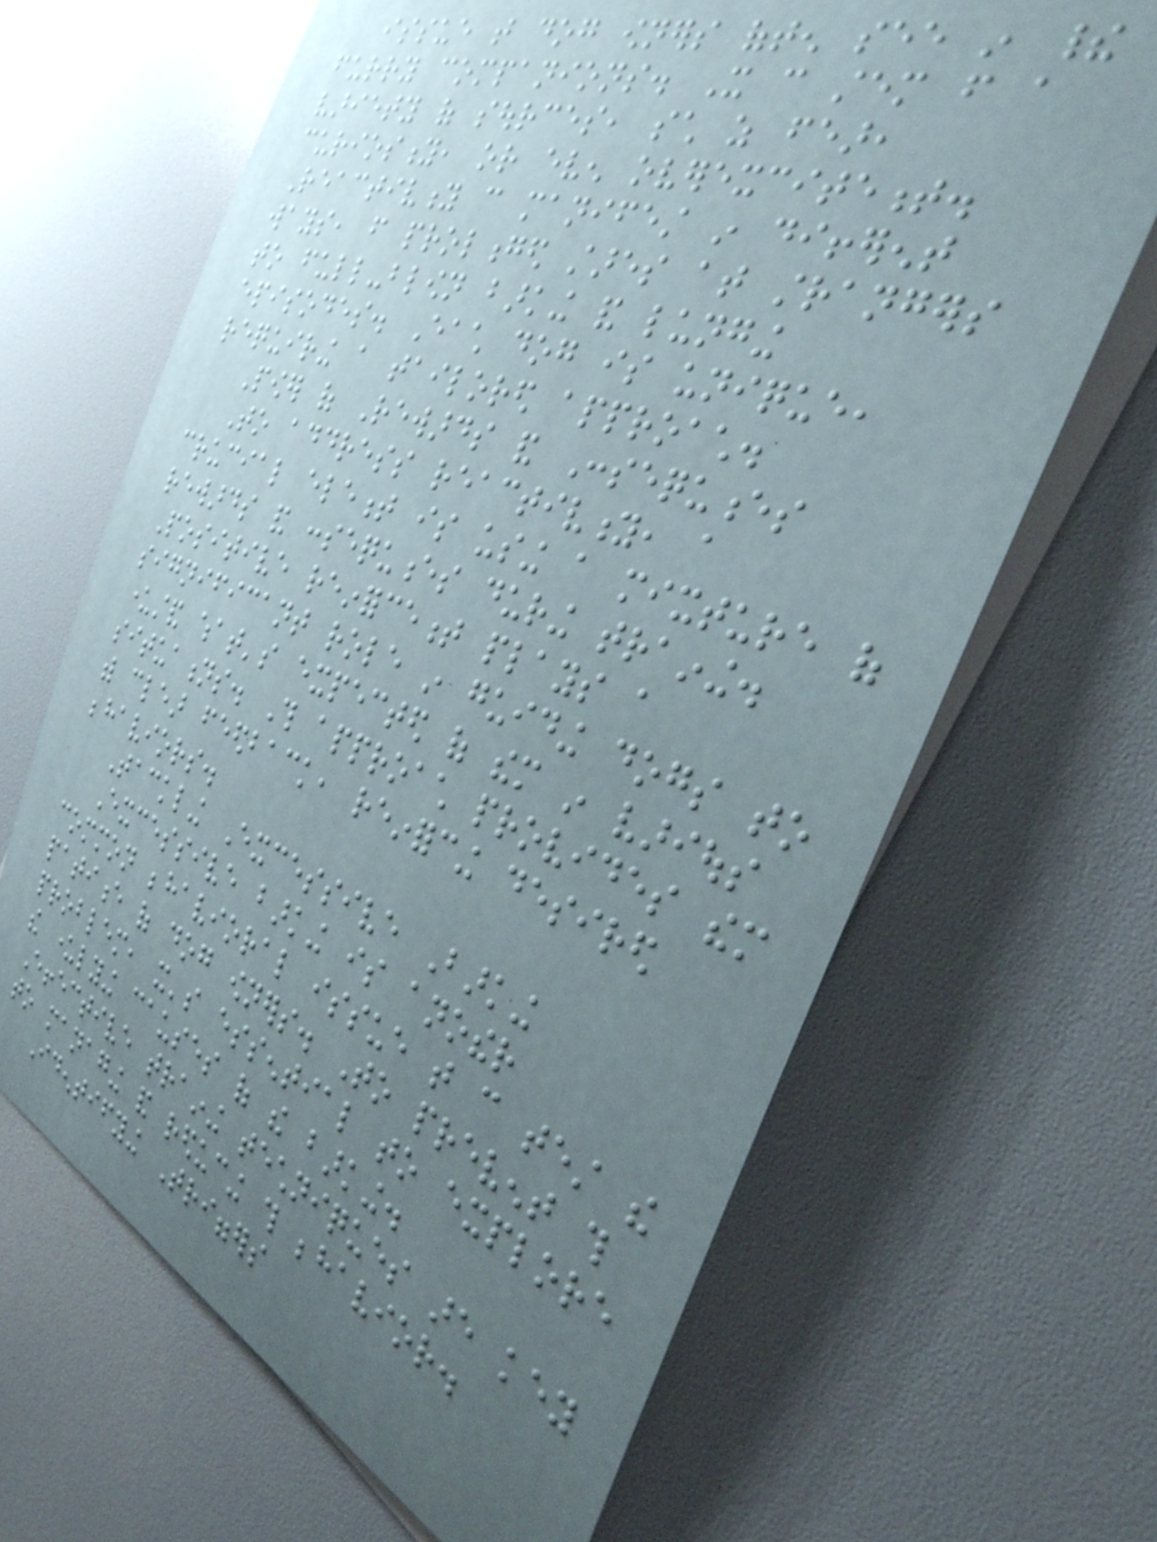issue that dog owners often see in their
furry companions. It can stem from a
variety of sources, such as fear,
curiosity, or even overexcitement.
Reactivity can manifest in different
ways, from prolonged stares at strangers
to full-blown barking and lunging
episodes. Each dog is unique,
requiring a tailored approach.
Power of Rewards and Consequences
To address reactivity, a
crucial element is using a mixture of
rewards and consequences during training.
Positive reinforcement plays a
significant role in guiding dogs to
understand what's expected of them in various
situations. This approach provides them
with clear feedback, reinforcing desired
behaviors.
Tackling Excessive Barking
Excessive barking is another
common behavioral issue that can test the
patience of dog owners. To prevent this
problem, it's essential to explore
the underlying causes of the barking.
Effective training techniques are key
to managing and reducing this behavior.
Identifying Triggers
